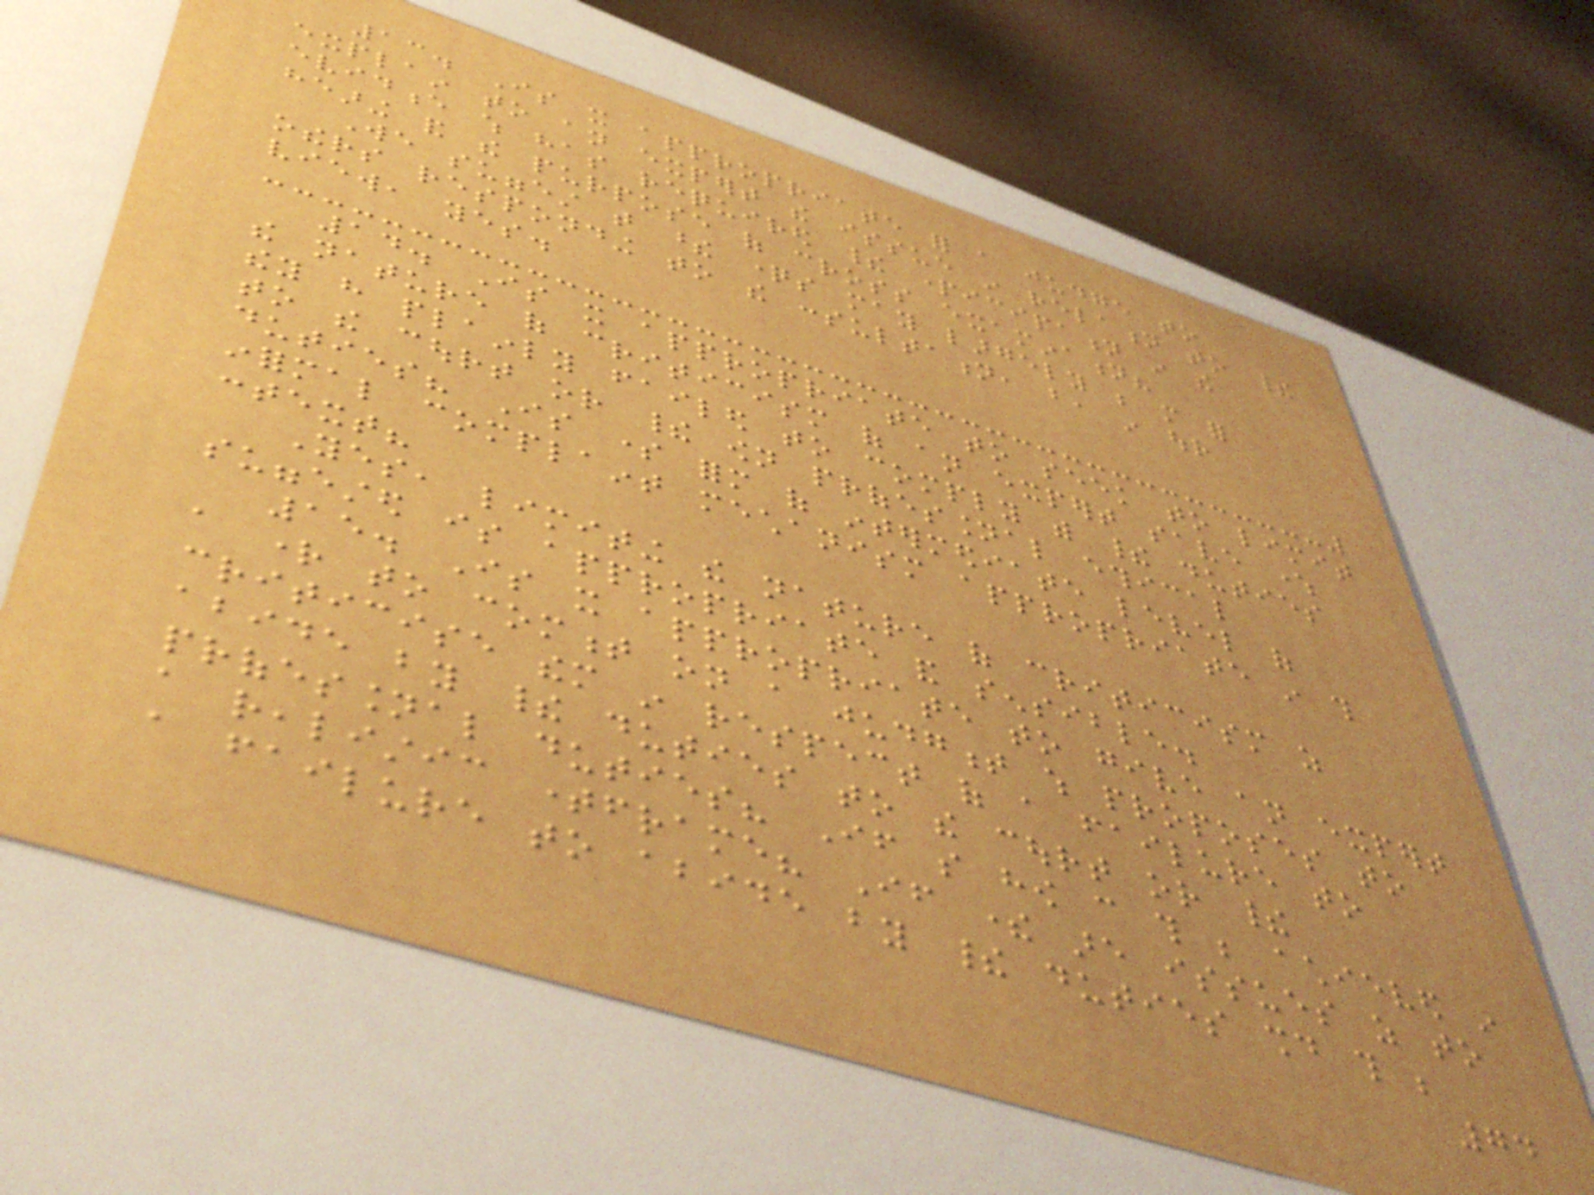13. Is it appropriate for a judge to
explain to an expert the issue in relation to their
evidence which has required their participation in the
hearing and the purpose of cross examination?
We suggest that these questions may largely be more for
others responding to the consultation, but, in our
view, yes.
14. Is it appropriate to seek to limit
the nature of criticism of an expert save where
they have plainly failed to comply with their duties
to the court or their own professional ethical
duties? Is some form of intermediate level of
informal complaint mechanism appropriate in this
context?
Yes, limiting the nature of criticism as
suggested is appropriate and sensible.
15. Is it appropriate to give an expert
a right to comment on a judgment which proposes to
criticise them in respect of a failure to
abide by their duties to the court or their
professional duties? If so how can this be achieved in
a realistic timeframe? If there are issues as to
a failure to abide by their duties should this be
74
